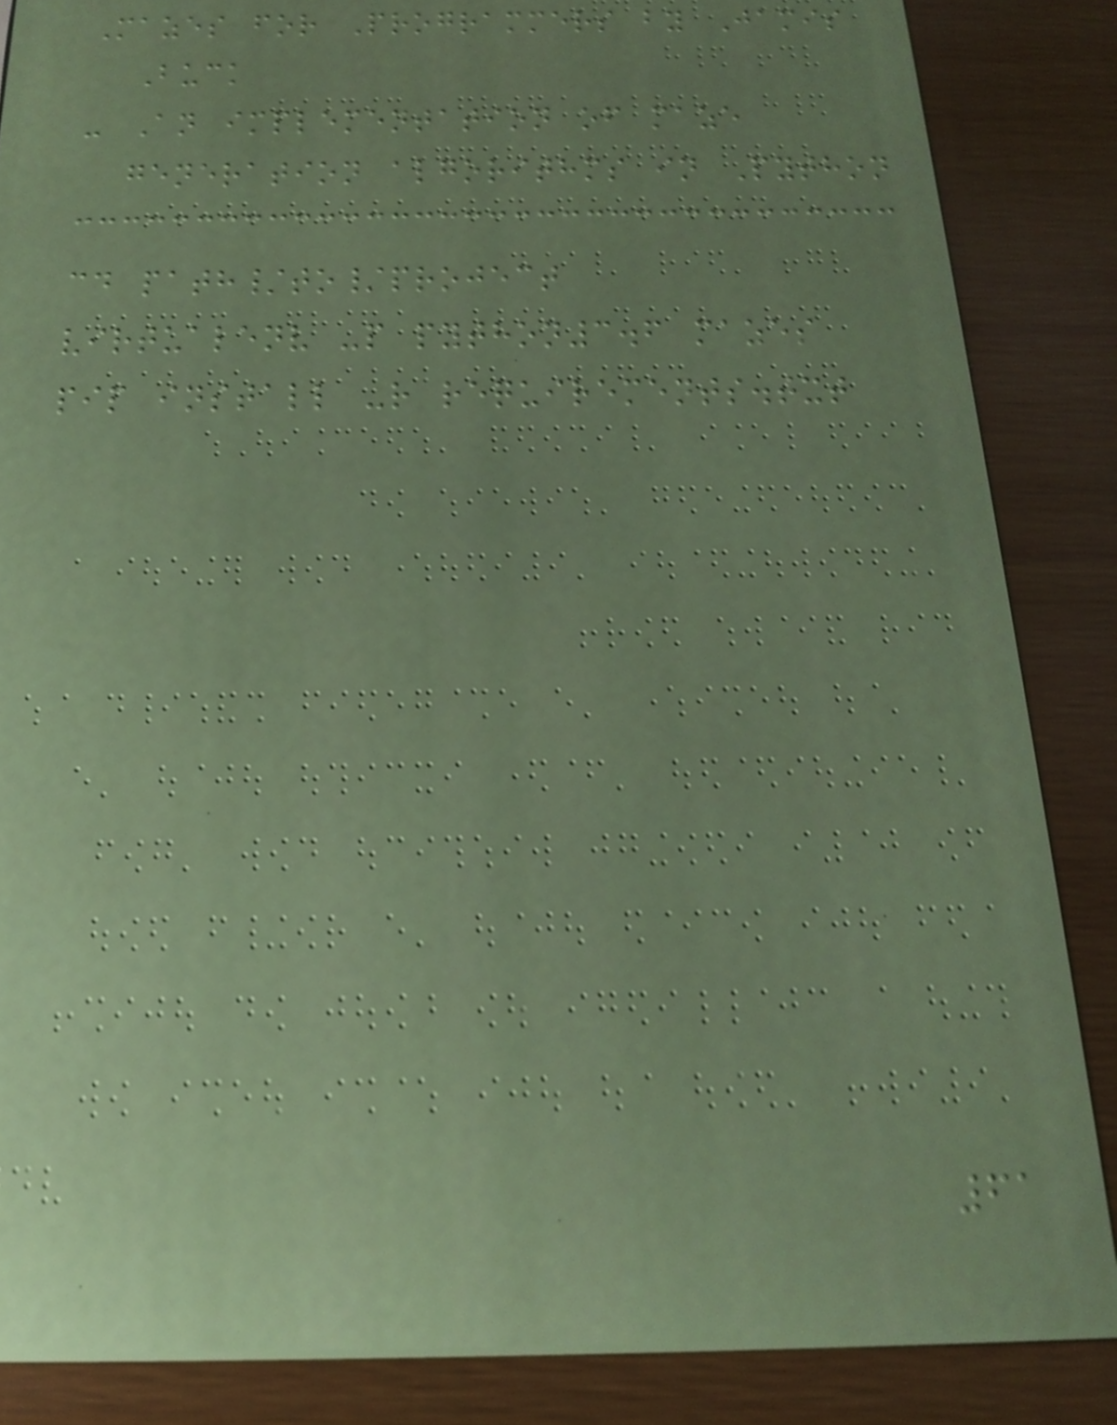Mazes for Programmers by Jamis
Buck
- An implementation of maze
generation algorithms in Python
cd path/to/project
virtualenv -p python3.6 mazes
pip install -r requirements.txt
61
